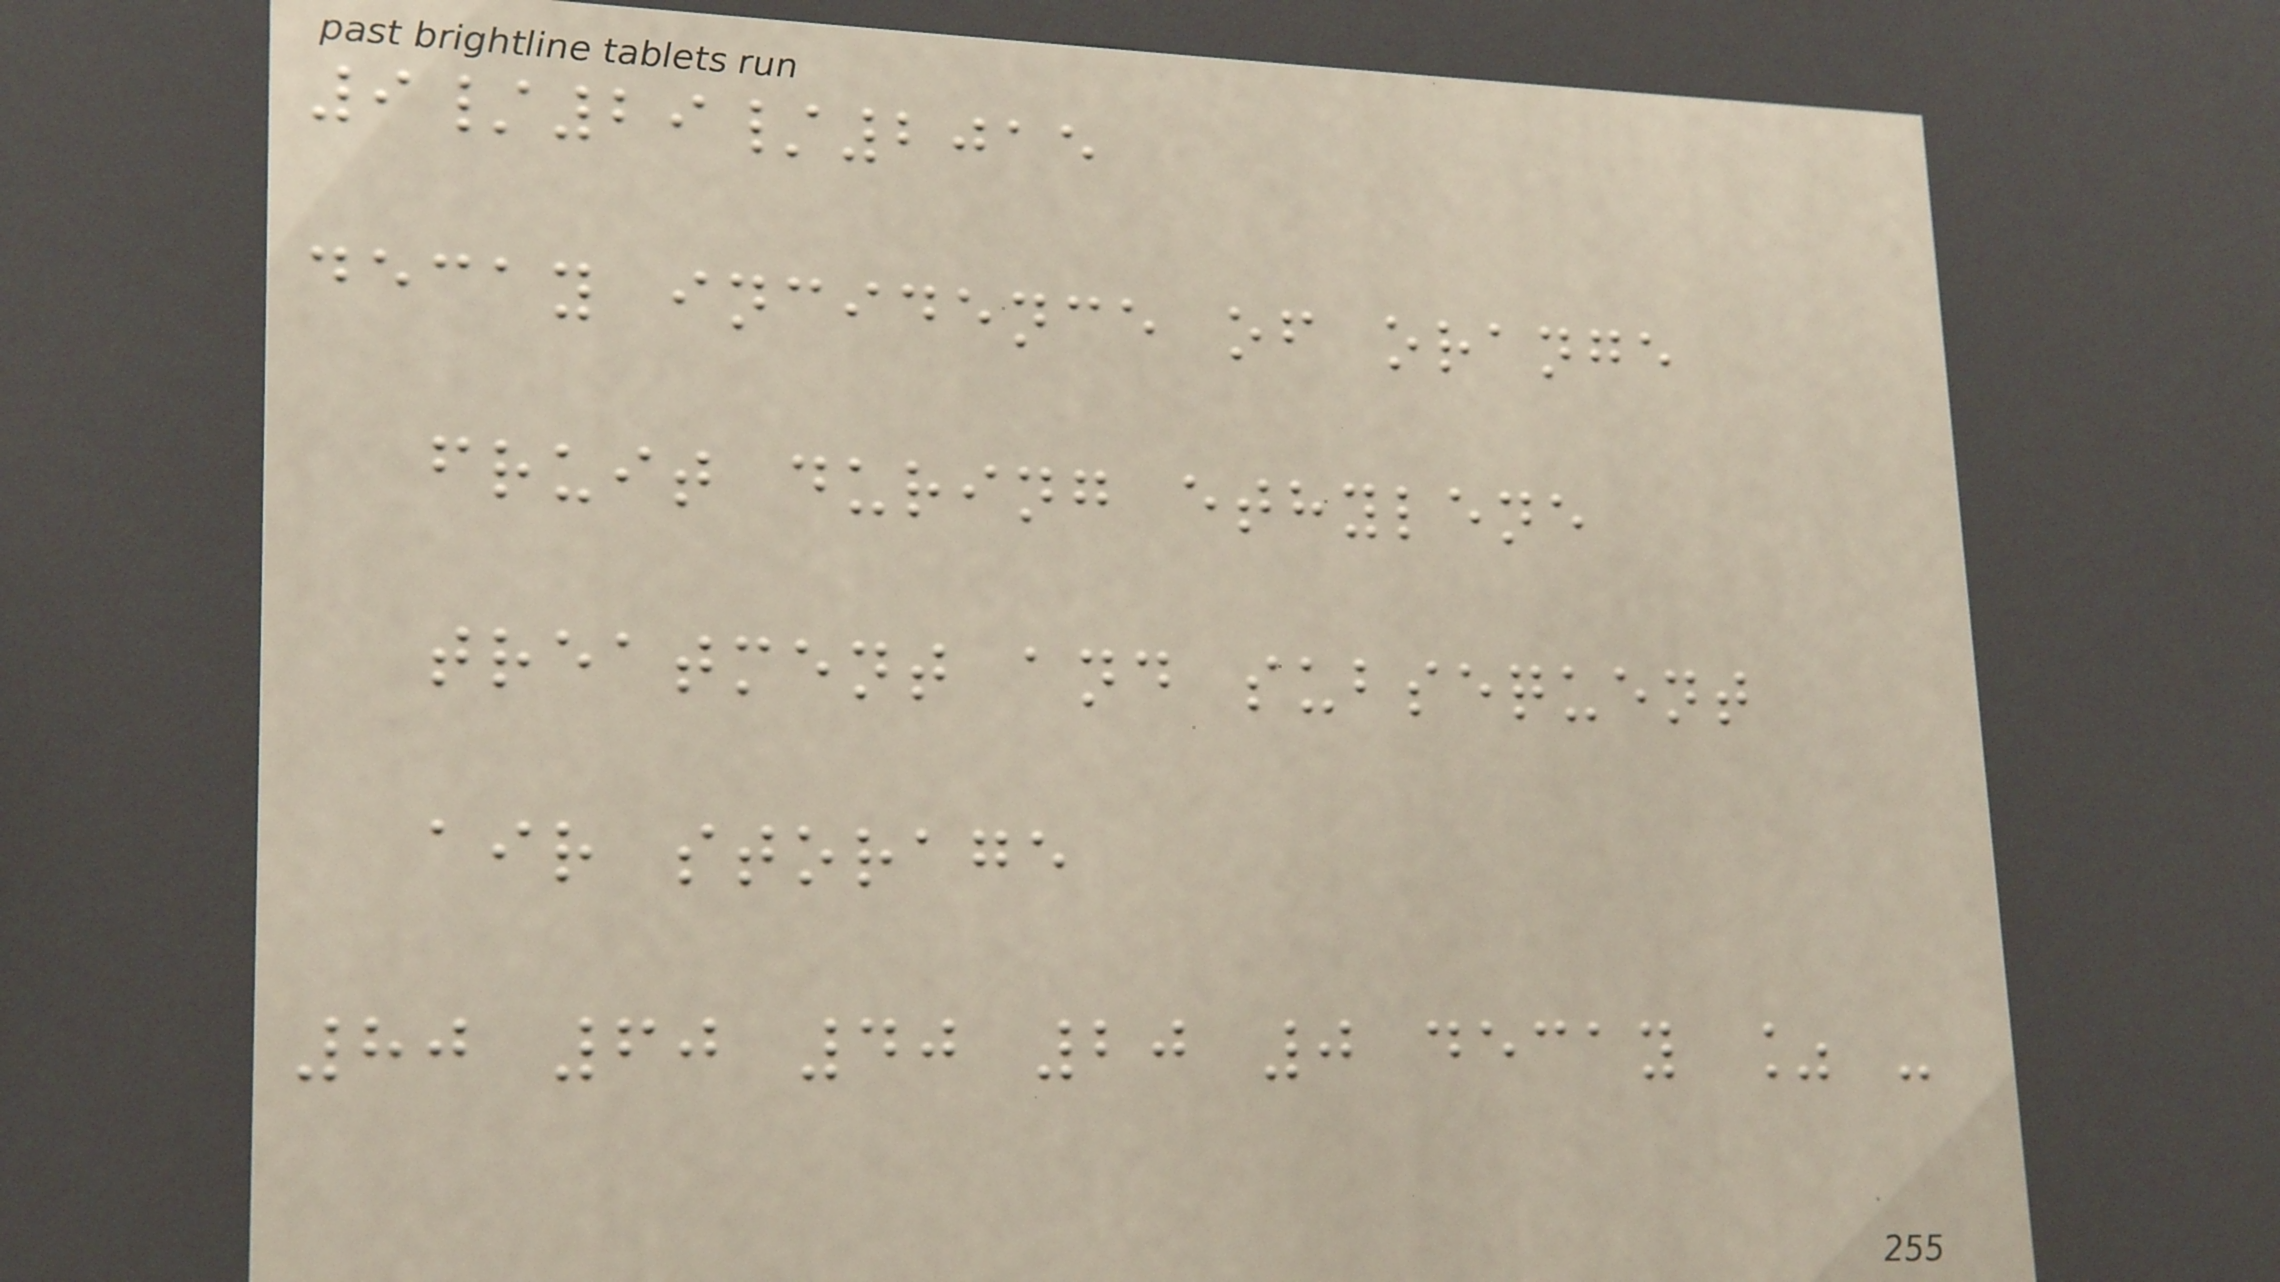9/29/2015
decay incidence of orange
fruit during ethylene
treatment and subsequent
air storage
80 60 40 20 0 decay % -
